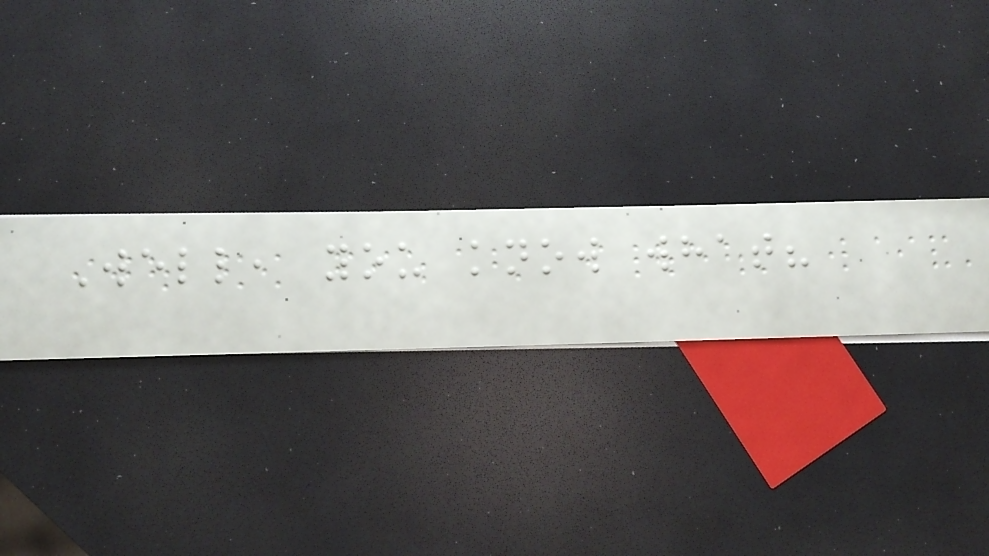Well, you know what?
